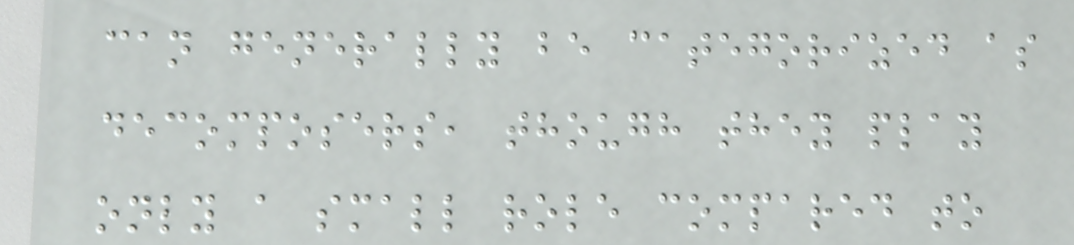can generally be categorized as
decomposers, though they play
only a small role compared to
